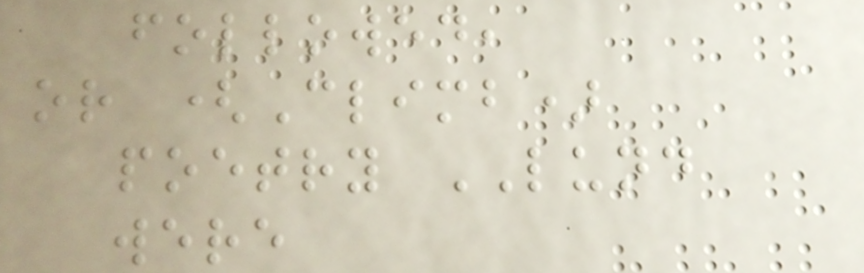followed,
or (Climb)
poetry LUND
were
